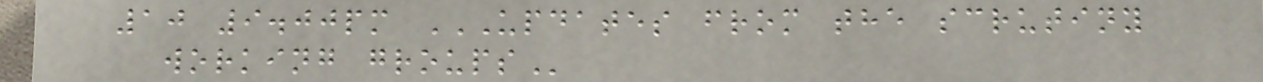10 9.00pm UPDATES FROM THE SCRUTINY
WORKING GROUPS
